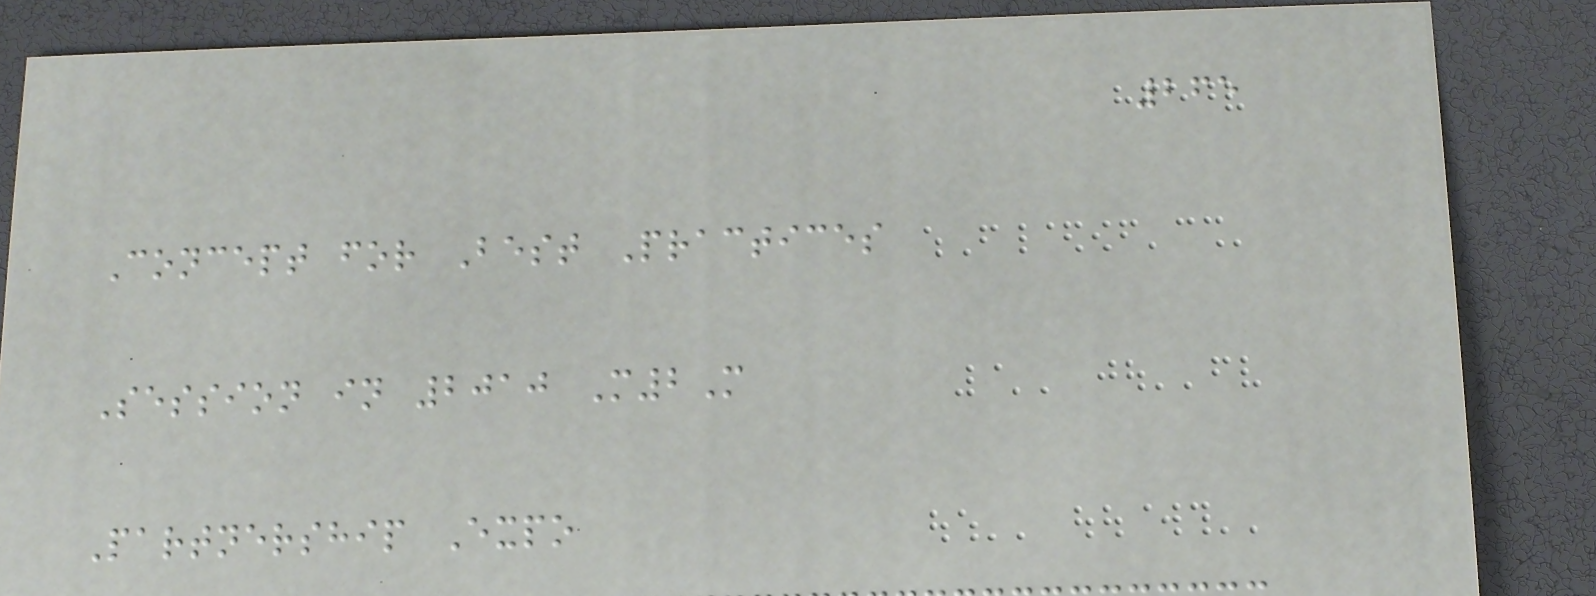265
Concept for Best Practices
Session in 2010 M2M
Partnership Expo
